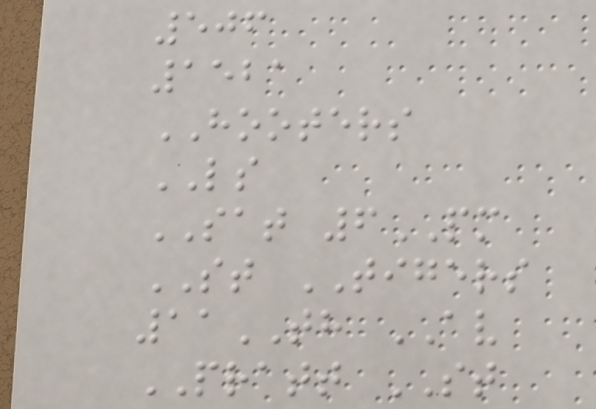506
1521
HOOTERS
LS
SAT 6PM
ST TIGERS
11TH AV
PRATT ST
